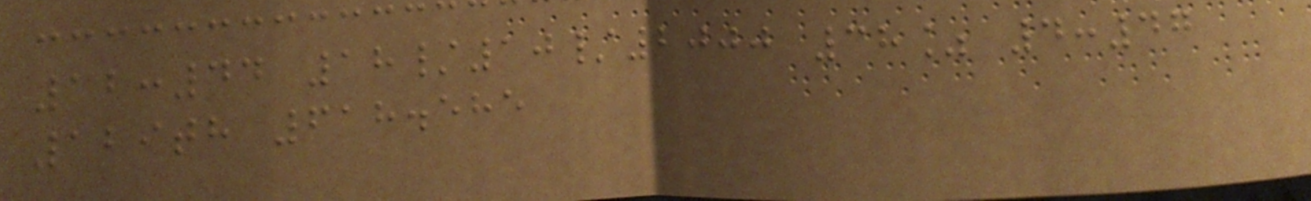12:44 18/10/2000 38% 4:47
129th 618.585
